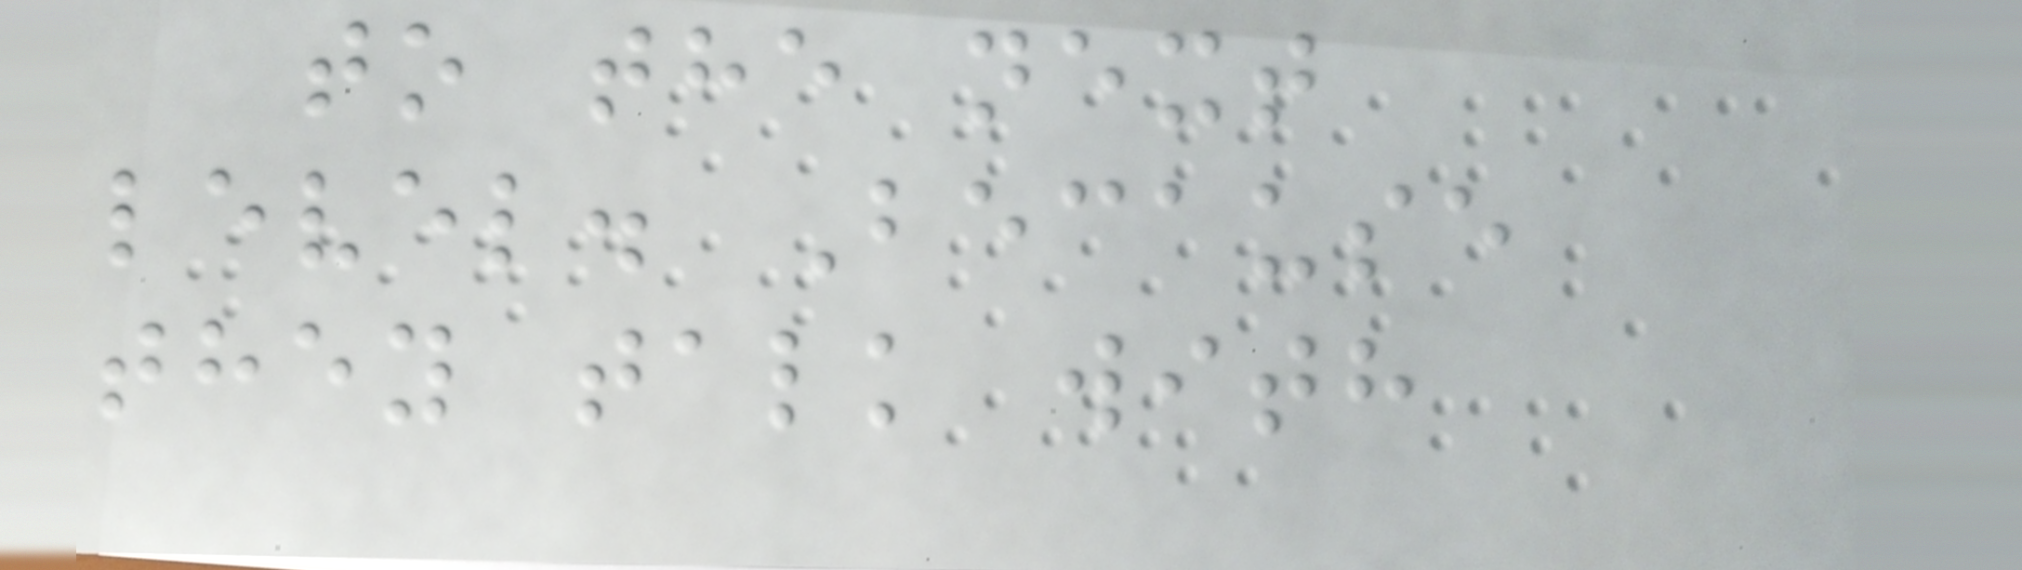to the next
level. Because
they talk with
